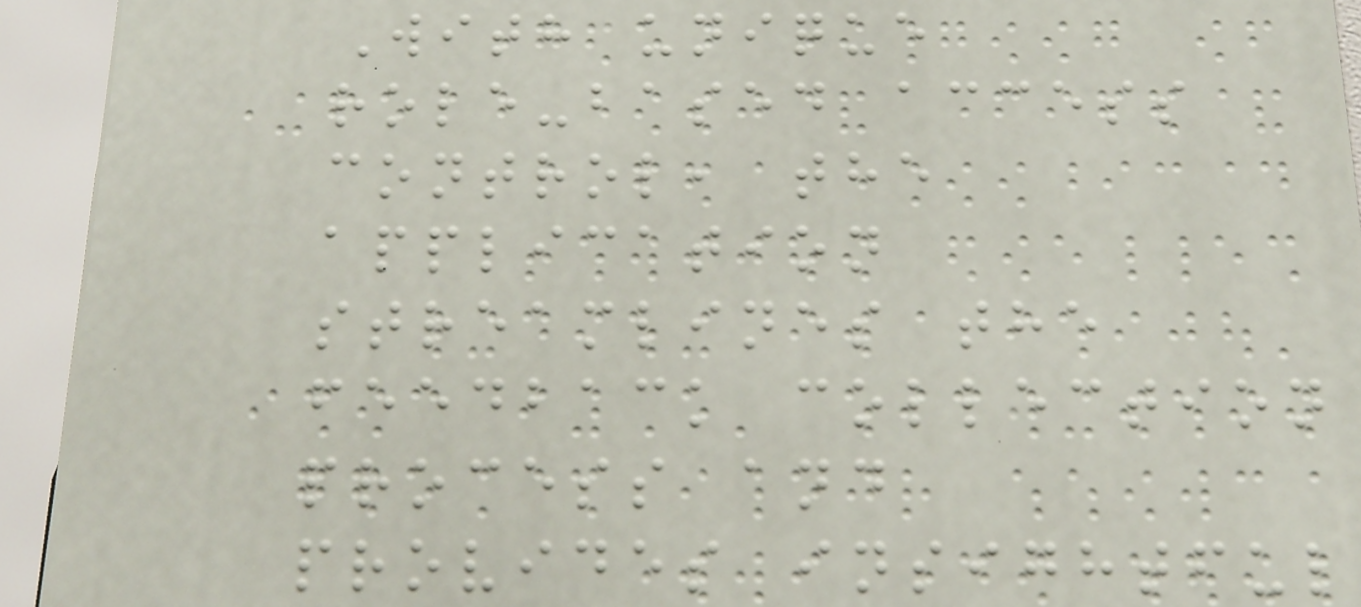With unique
role-based access
control, the
application
streamlines the
feedback collection
process and
provides insightful
